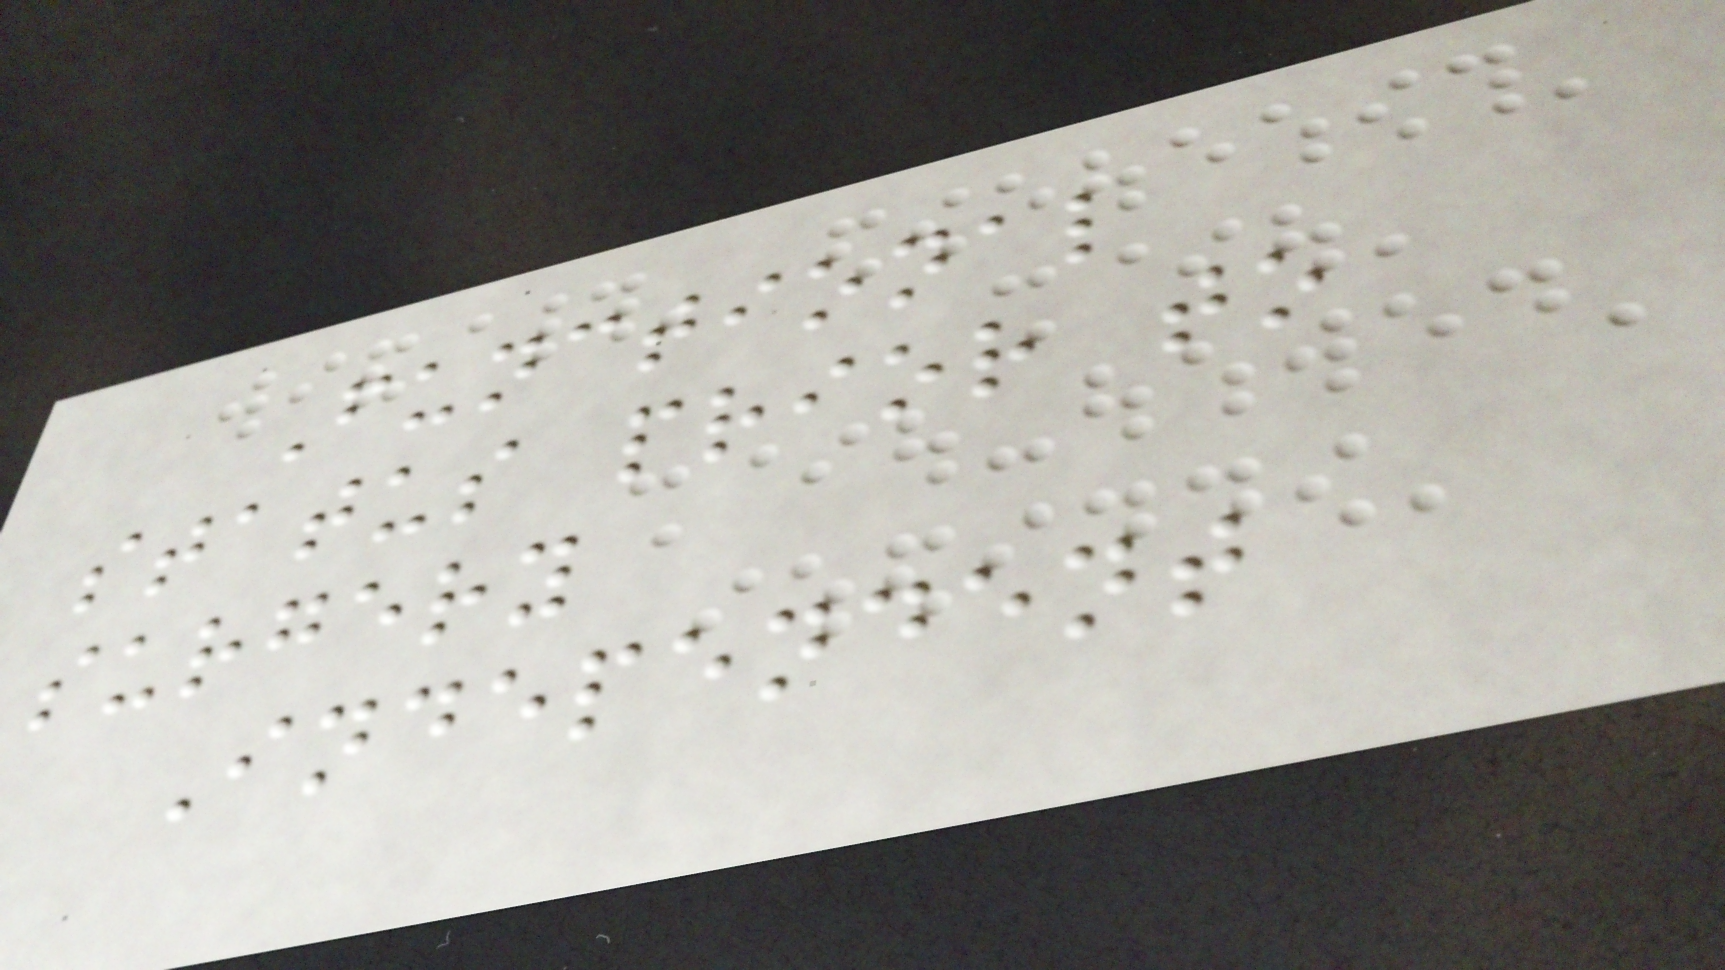Functional
status prior to
surgery
Independent
